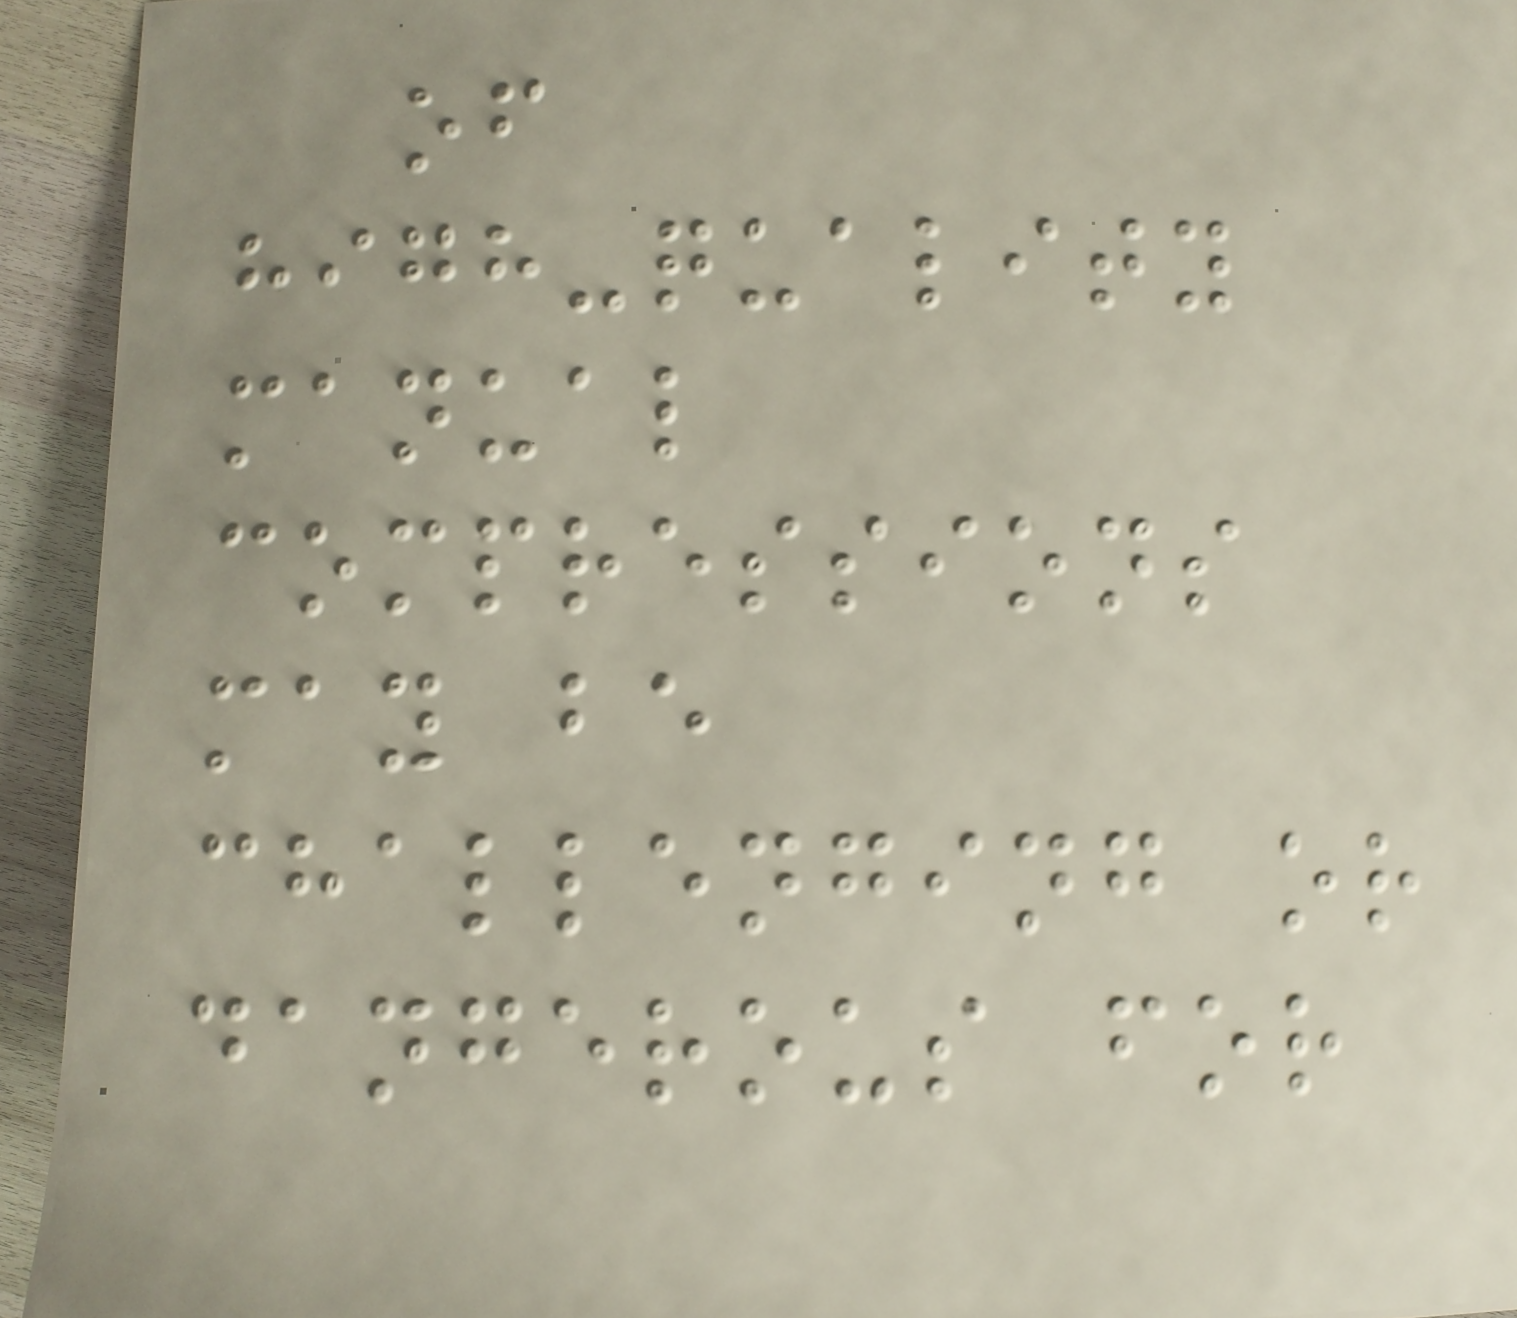of
high-quality
manual
compressions
may be
challenging or
dangerous for
